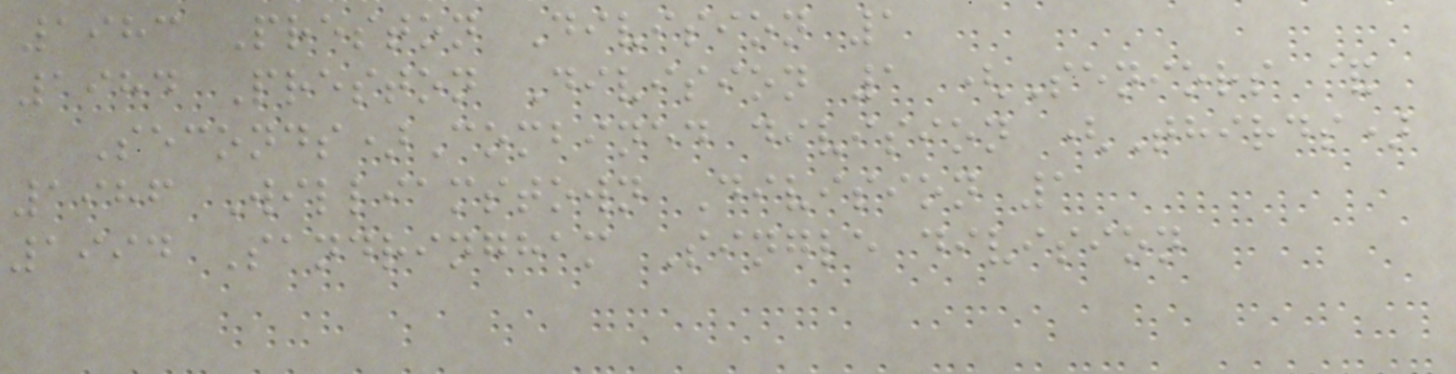1983 Preston Division 1
1984 Preston Division 1 (Seniors &
Seconds)Combined division (Thirds)
1986 Williamstown Division 1
1994 Sandringham Single division
